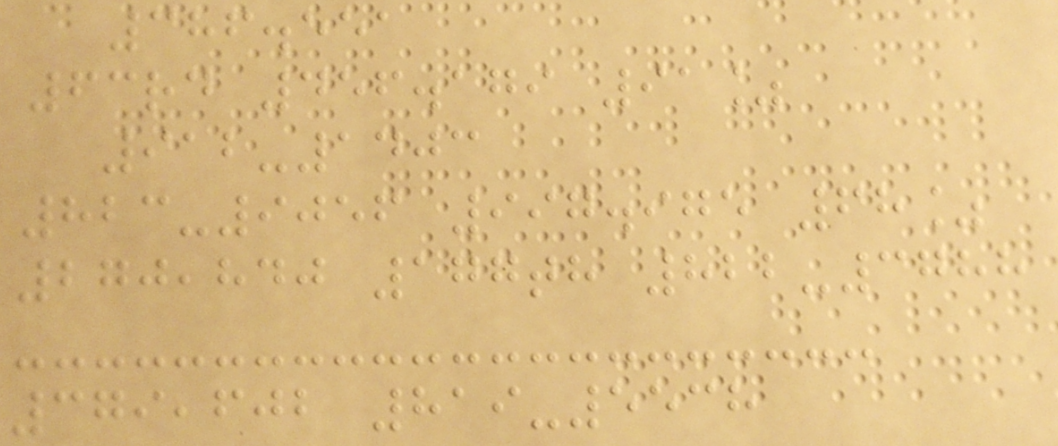386.551
63rd 456.179 91%
912-1403
823-9056 997.975 68%
270,840 177th 822-3788
379,602 819-5538
